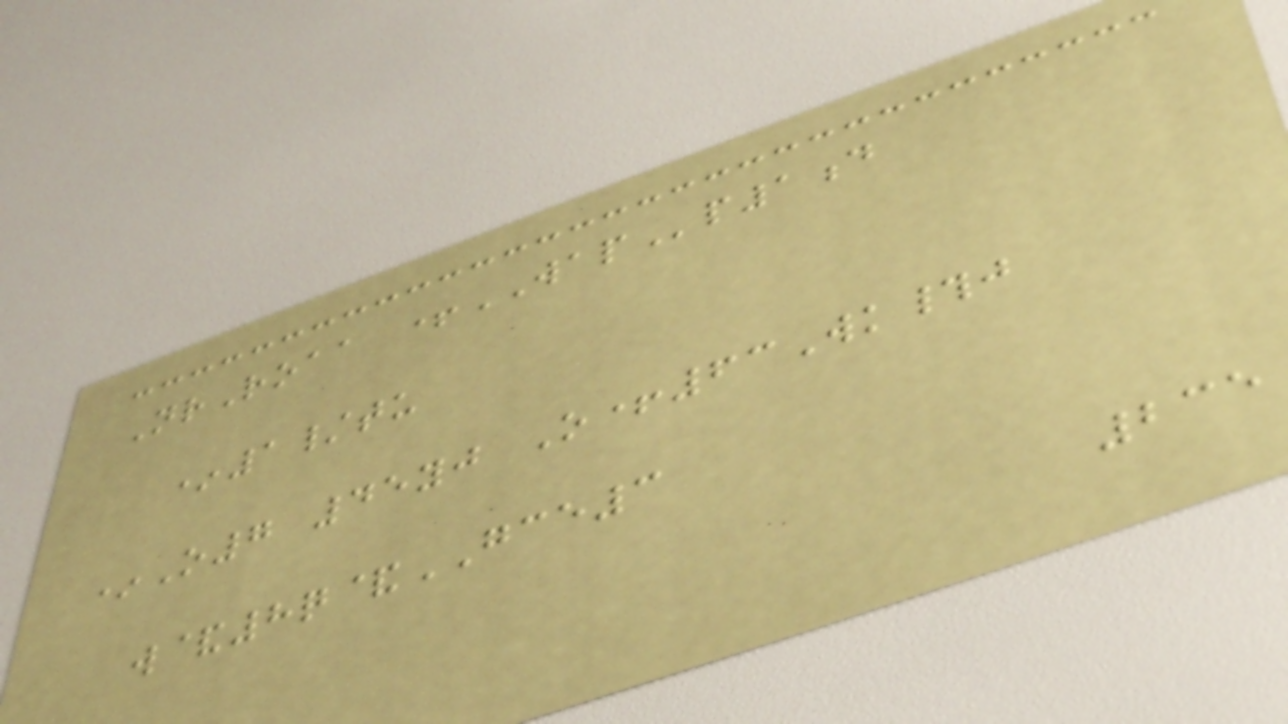NrRoaa +WAPp1d
*1/tu
*O7 45yj O+63Wk#j
w&8q&GCE3
235
